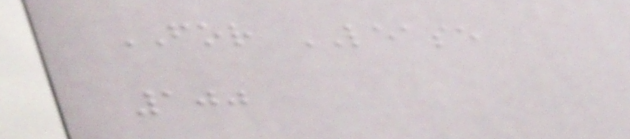FOR LEASE
100
